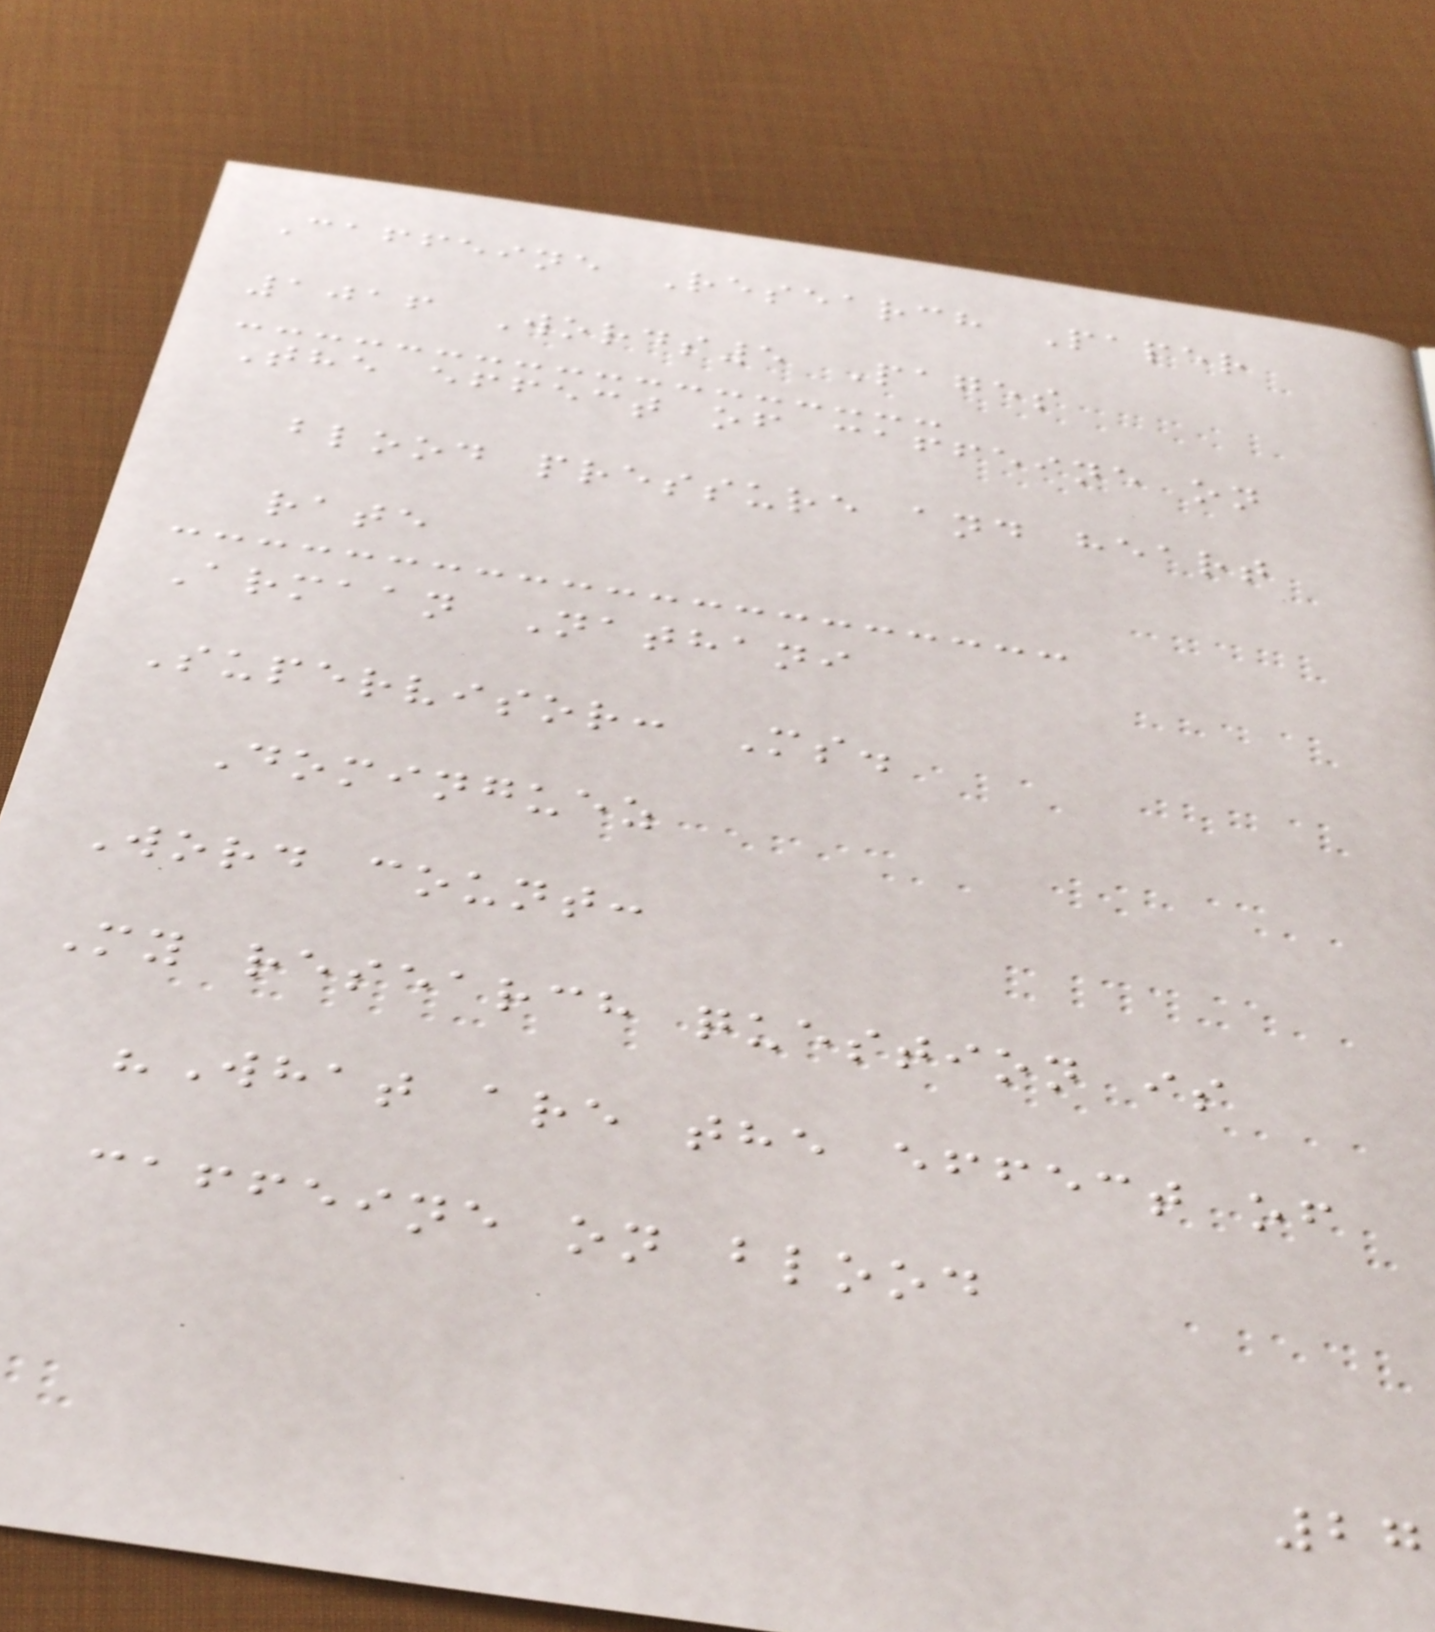Caffeine Research Paper
1016 Words5 Pages
The effect of caffeine on
blood pressure and heart
rate
Armaan Nathani
Supervisor: Ms.
Dominguez
Word count:
My research question is
"What are the effect of
caffeine on blood
27
